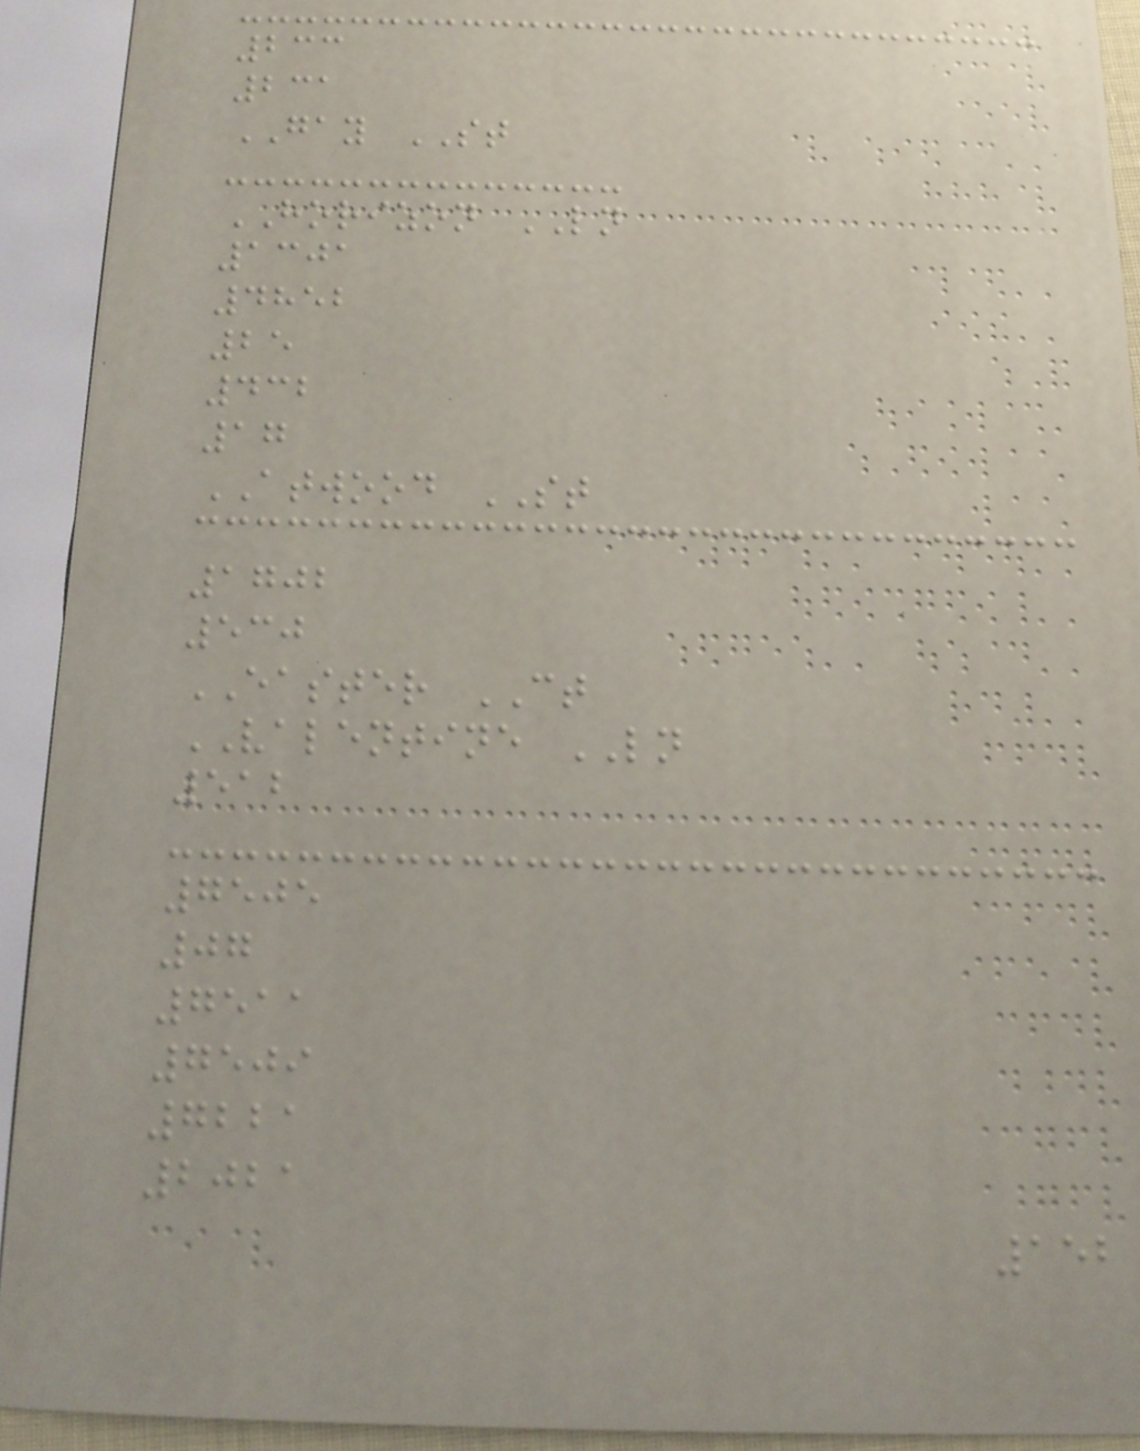233
231
GAY ST
HORIZON LN
1301
4852
25
432
17
ATWOOD ST
1702
530
EASTER CT
VALENTINE LN
512
7505
07
7511
7509
7221
2021
152
